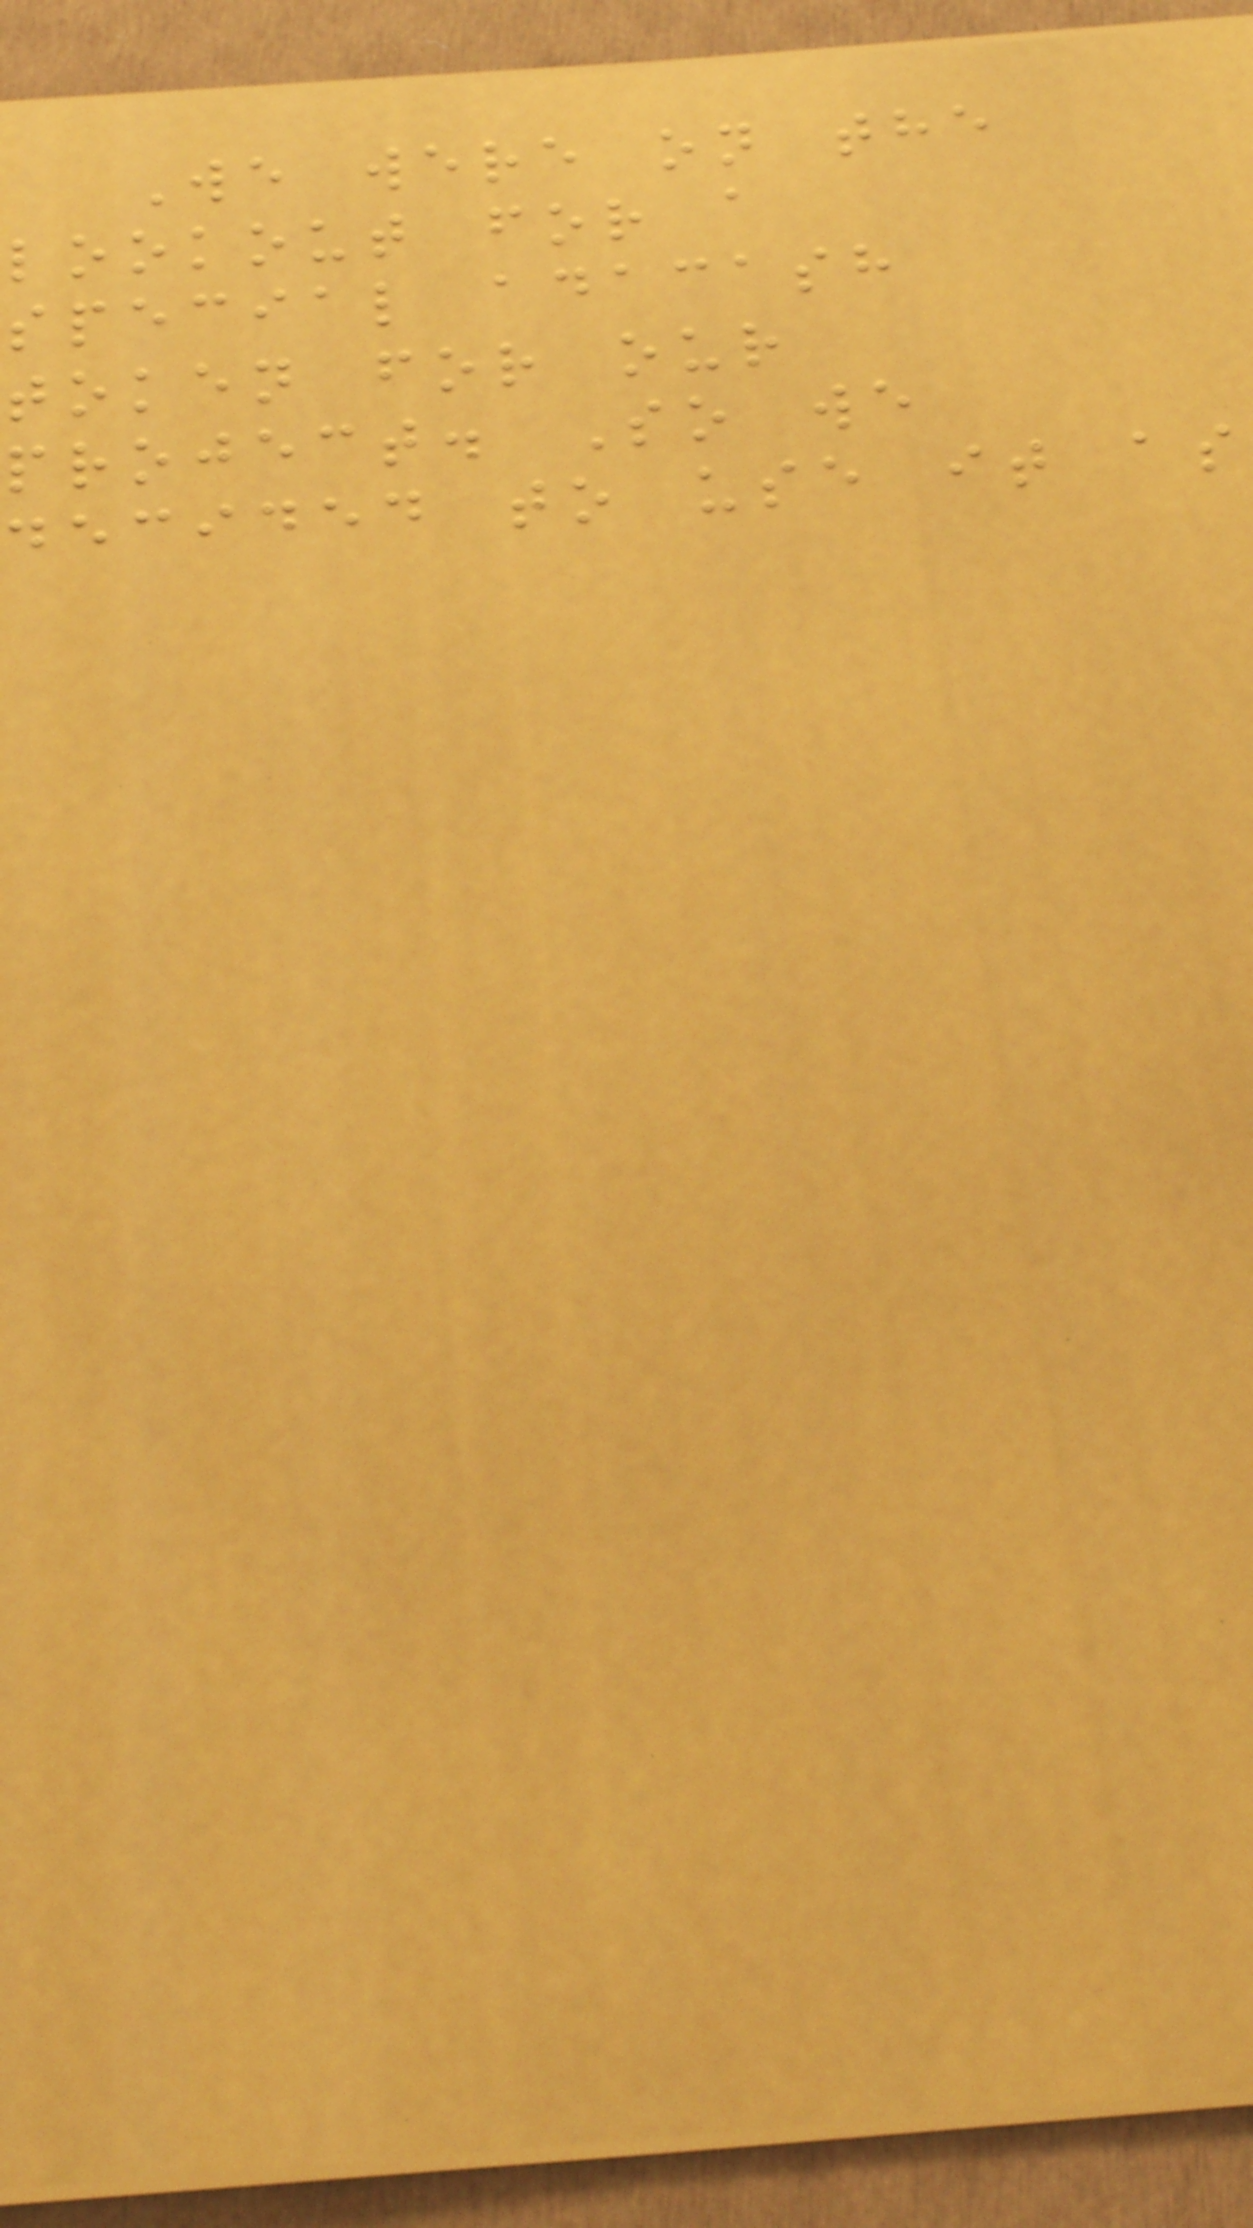We were on the
lookout for a
special adacash
token for our
project. So we
decided to use it as
